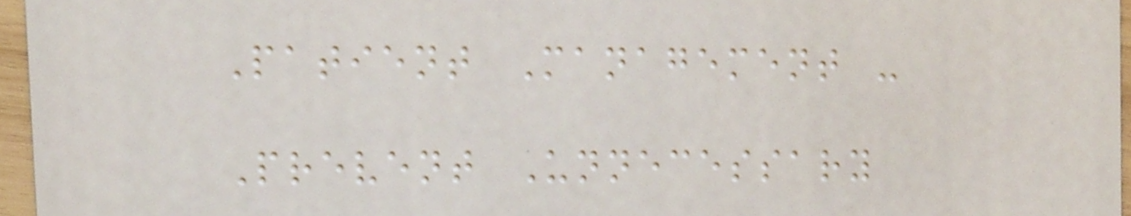Patient Management -
Prevent Unnecessary
